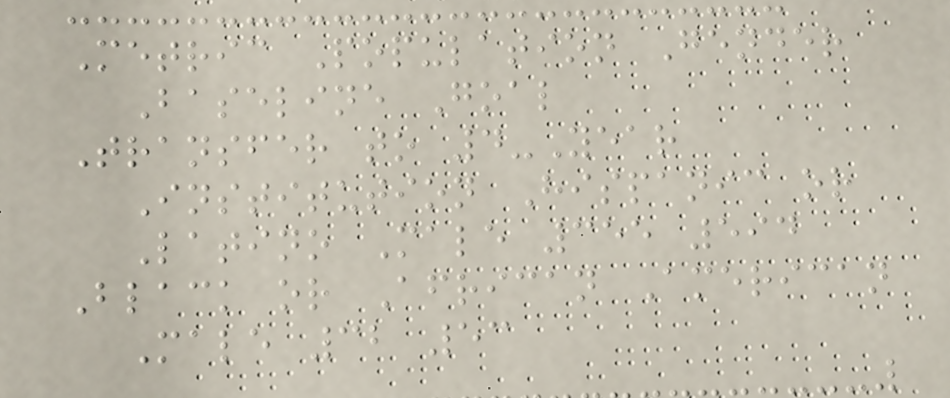Metric Population Gender
Baseline Goal
Transfer to 4-Year
Institution Hispanic or
Latino Male 355 594
Black or African American
Male 32 53
